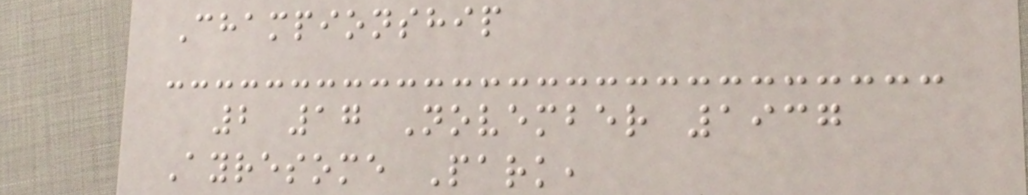Championship
2 17 November 1937
Ayresome Park,
